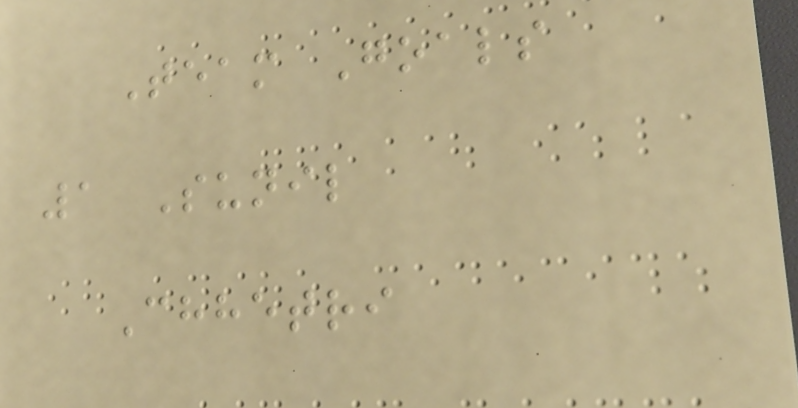Team Goals
1 Sunil
Chhetri
